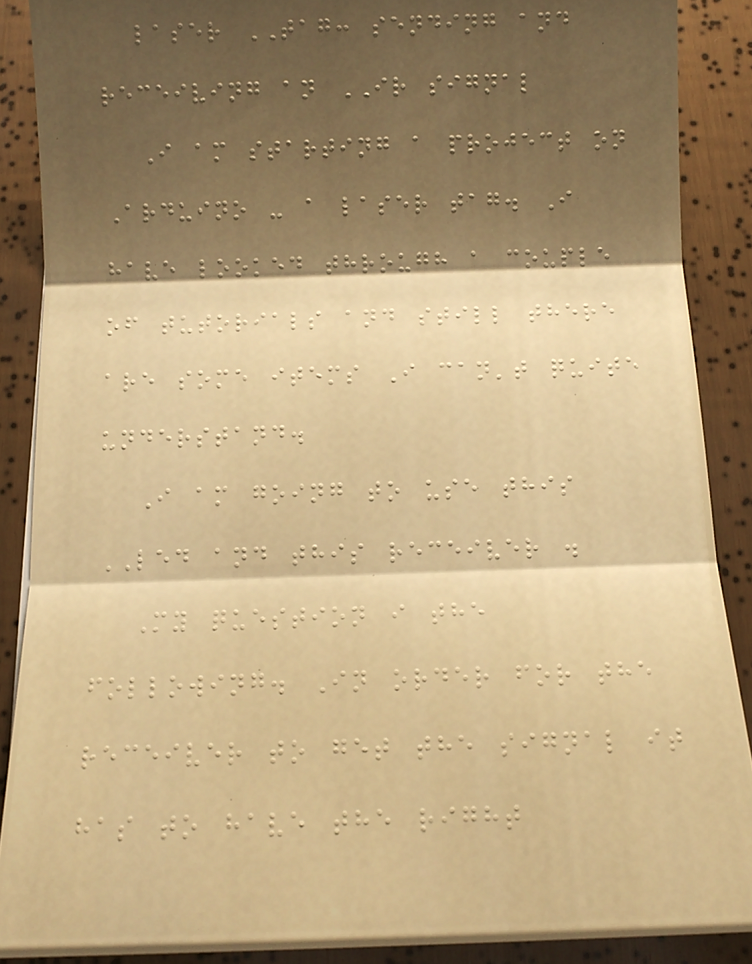laser TAG: sending and
receiving an IR signal
I am starting a project on
Arduino - a laser tag. I
have looked through a couple
of tutorials and still there
are some items I can't quite
understand.
I am going to use this
LED and this receiver .
My question i the
following. In order for the
receiver to get the signal it
has to have the right
